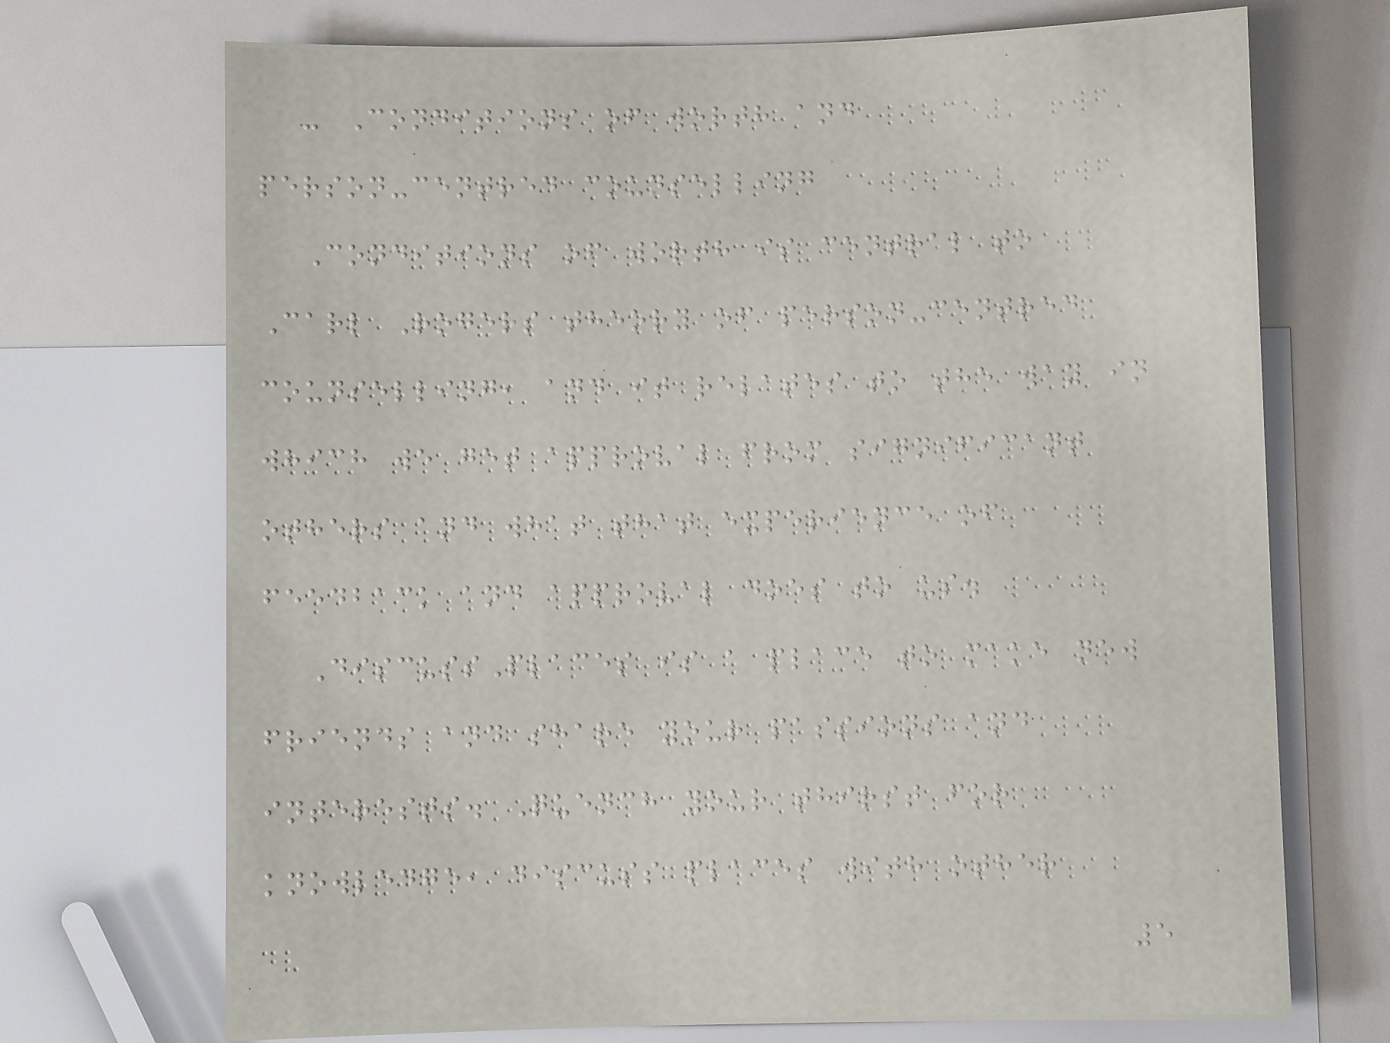- Conditions of worth and
person-centred counselling
Conditions of worth is central to
Carl Rogers theory of person-centred
counselling, and it relates to the way in
which we get approval from significant
others and what that experience of
feedback and approval does to us.
DiscussPlaces is a place to make new
friends and share your passions and
interests. Quench your thirst for
knowledge, discuss places with other
5
